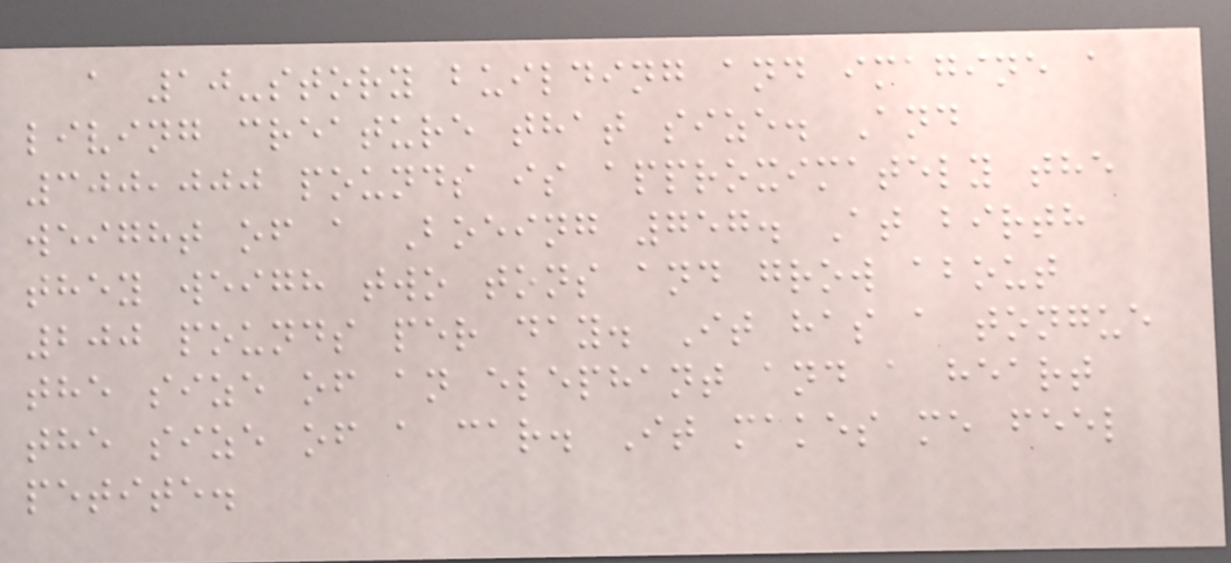a 10-story building and imagine a
living creature that size. And
300,000 pounds is approximately the
weight of a Boeing 757. At birth
they weigh two tons and grow about
200 pounds per day. It has a tongue
the size of an elephant and a heart
the size of a car. It makes me feel
petite.
